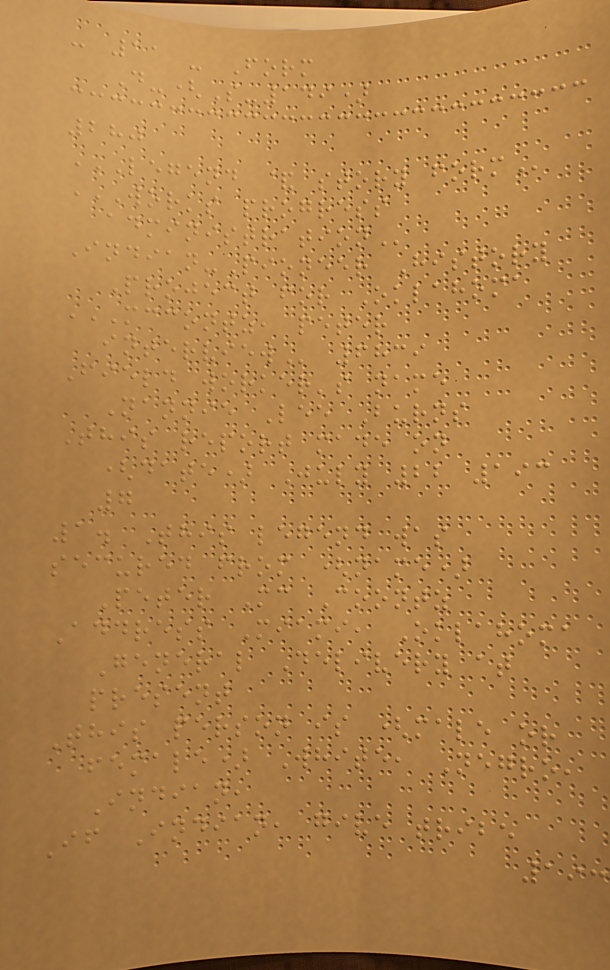- 11 - Form
D-(S-149)
280
LEGEND & STORY FORM
WORKS PROGRESS
ADMINISTRATION
Indian-Pioneer History
Project for Oklahoma
MCCONTZ, PETER
INTERVIEW 6839
Field worker's name
Nannie Lee Burns
This report made on
(date) July 22 193
7
1. This legend was
secured from (name)
Peter Mc Coontz
Address Miami, Oklahoma
General Delivery at
present
This person is (male or
female) White, Negro,
Indian,
If Indian, give tribe
193
